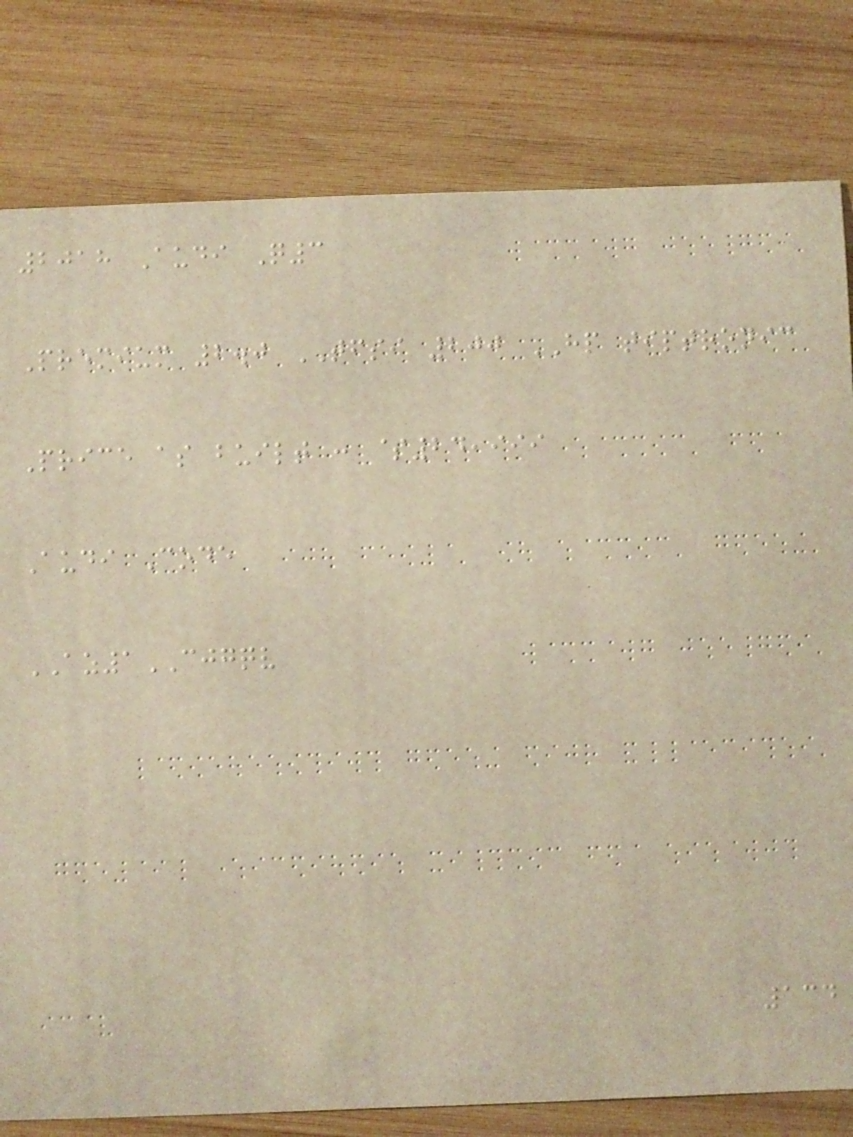2018 Audi Q3
Premium 2.0 TFSI 200 HP tiptronic
Price as built : $24,999
Audi Code
AZ1CJGQV
134
